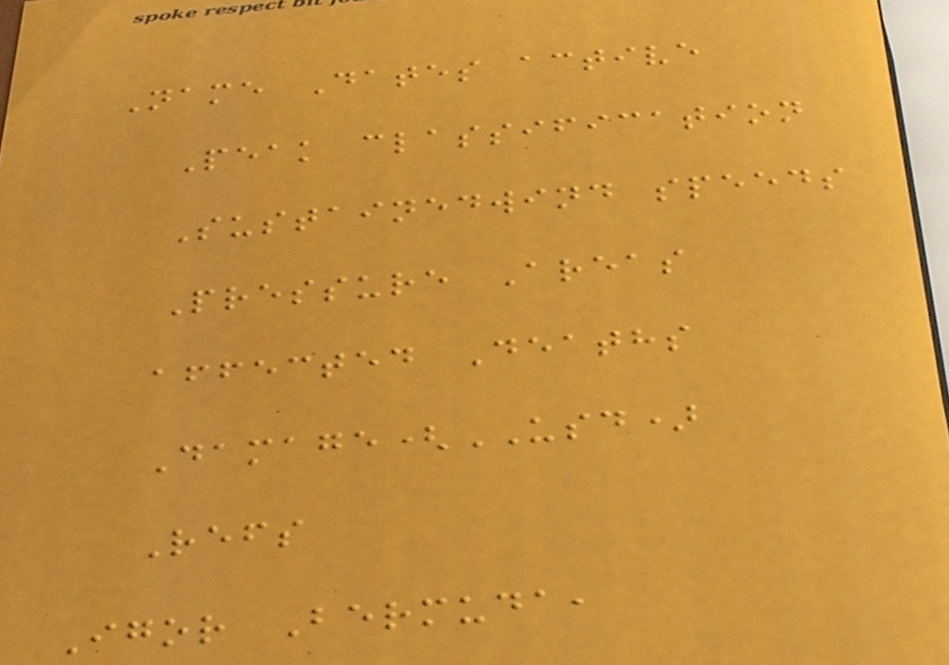Name Dates active
Peak classification
Sustainedwind speeds
Pressure Areas
affected Deaths
Damage(USD)
Refs
Igor Bermuda,
